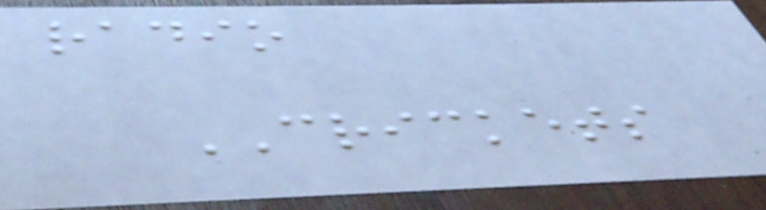radio
CRICKETS
